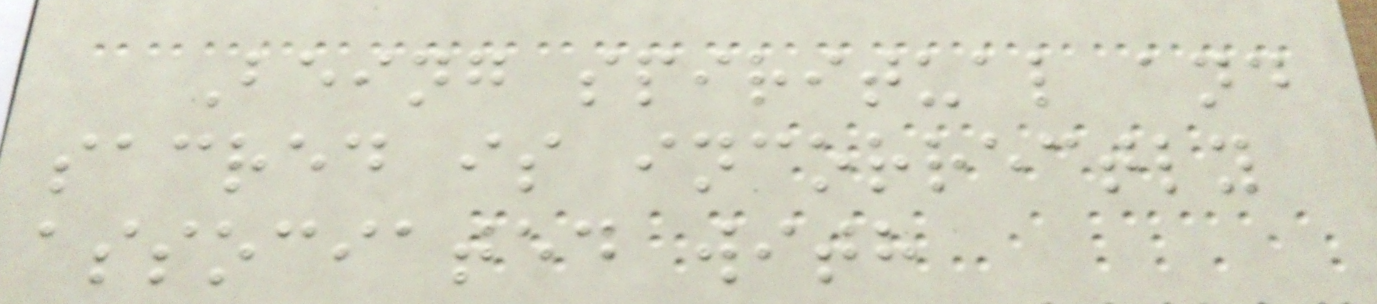Being spiritual and
sacred is incorrectly
associated with
